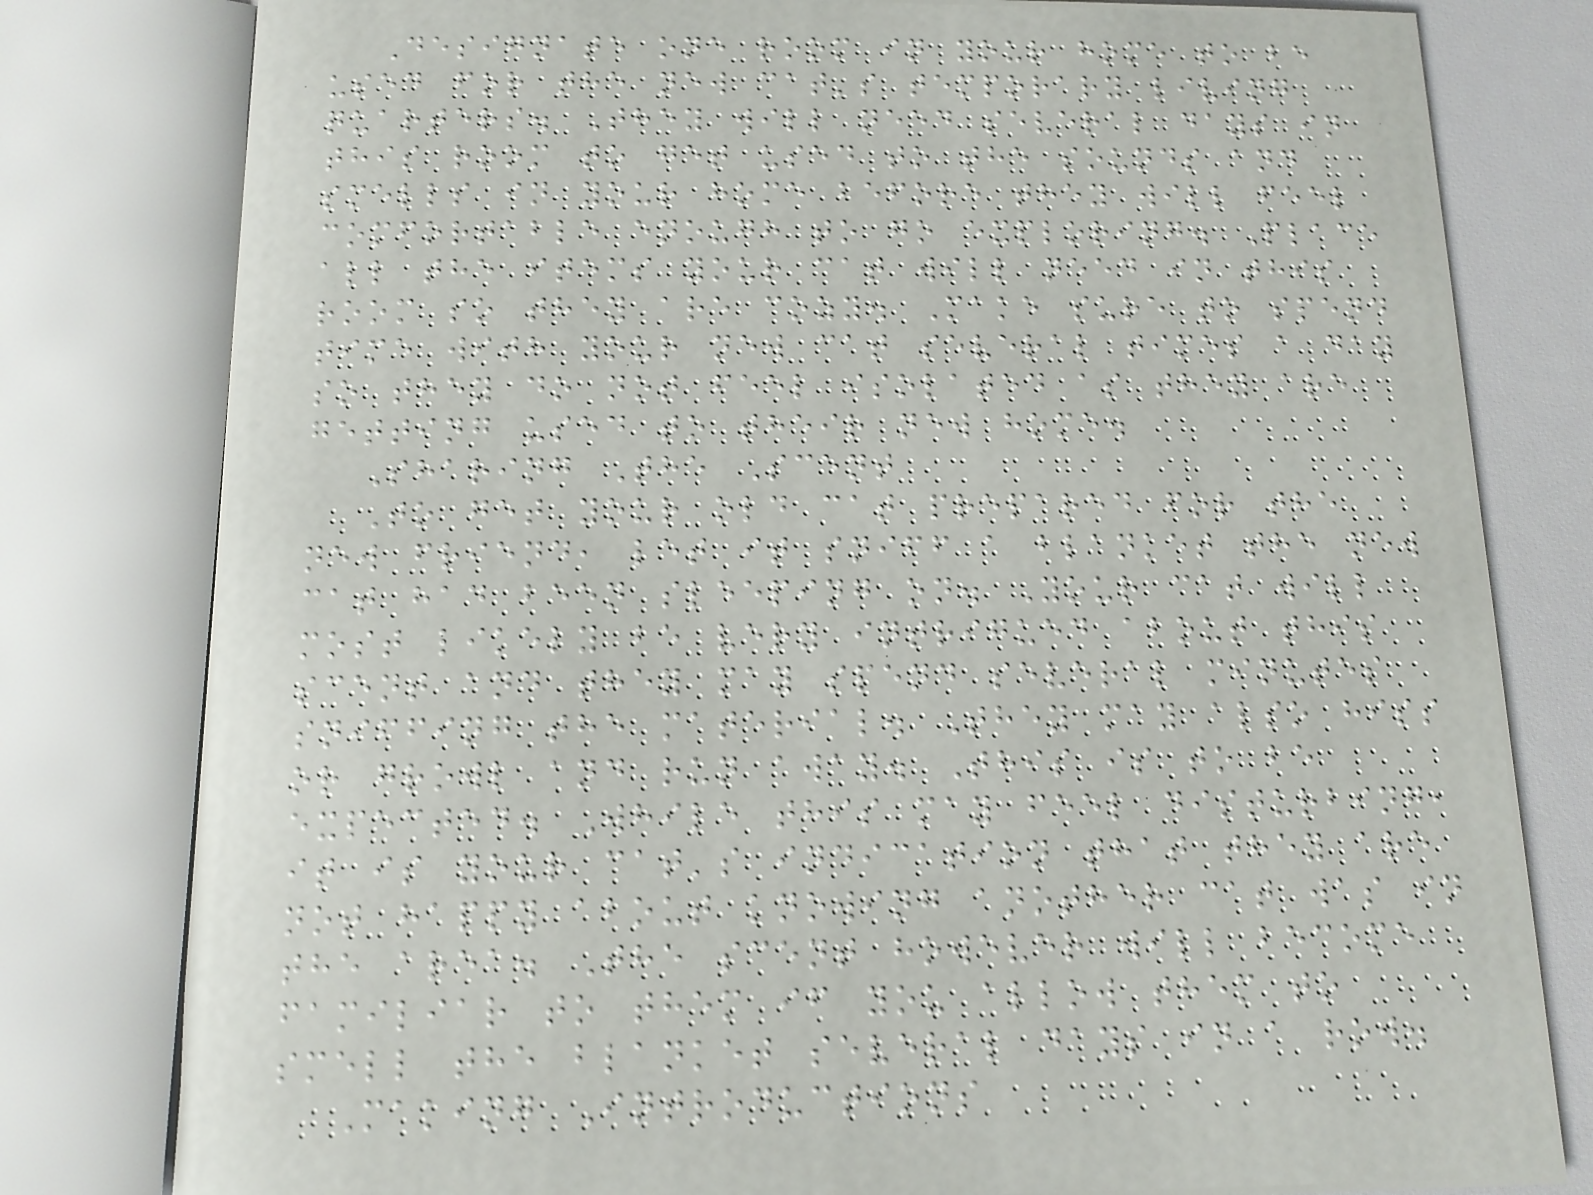Designate one room in your home to be
used for the new cat's temporary living
quarters. They will need several days in
this room to get used to the sounds and
smells in your home before they will feel
comfortable enough to go exploring. Place
all the items your cat will need in this
room so they are cozy. Make sure to spend
time with your new cat several times a day
so they do not feel isolated as they are
getting used to their new home.
Sharing The Scent
To get your old cat prepared for the
new friend, let it sniff a blanket the new
cat had been sleeping on. Your cat will
most likely be very intrigued about this
scent and they may spend several minutes
sniffing the material. They may also hiss
or growl and run away. This is to be
expected. While this may feel disturbing,
it is your cat's indication that they are
not happy about knowing another cat was in
the area. The scent however will become
familiar to them if you allow them to
smell the blanket several days in a row.
Making Introductions
